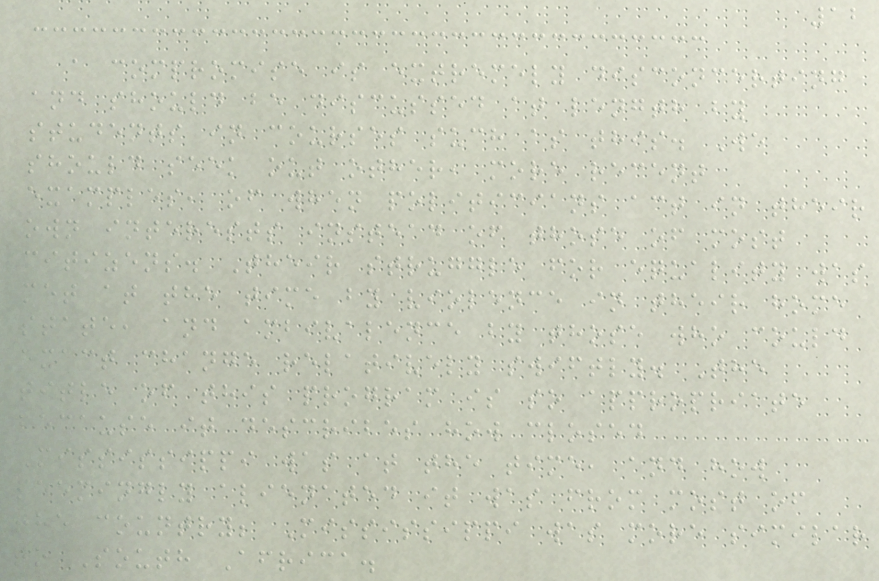12
a compromise is extremely disconcerting
and should be discussed at length by
students in courses such as this. We
should seek out other, more recent
examples, of when politicians act in their
own interests instead of those of most
citizens. Their struggle for equality was
met at the time by violence in their home
state, and ambivalence by those who could
exact change relatively swiftly. The
title of this program is so appropriate
because it describes how closed
Mississippi was at the time, and how
seemingly alienated it was from most of
the country; Mississippi was more similar
to South Africa.
